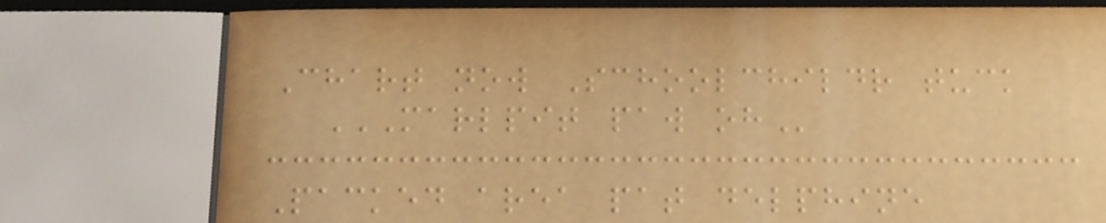Chart now Schoolchildr tuck
MARLPIT PAW OH
Packed area pat delphine
